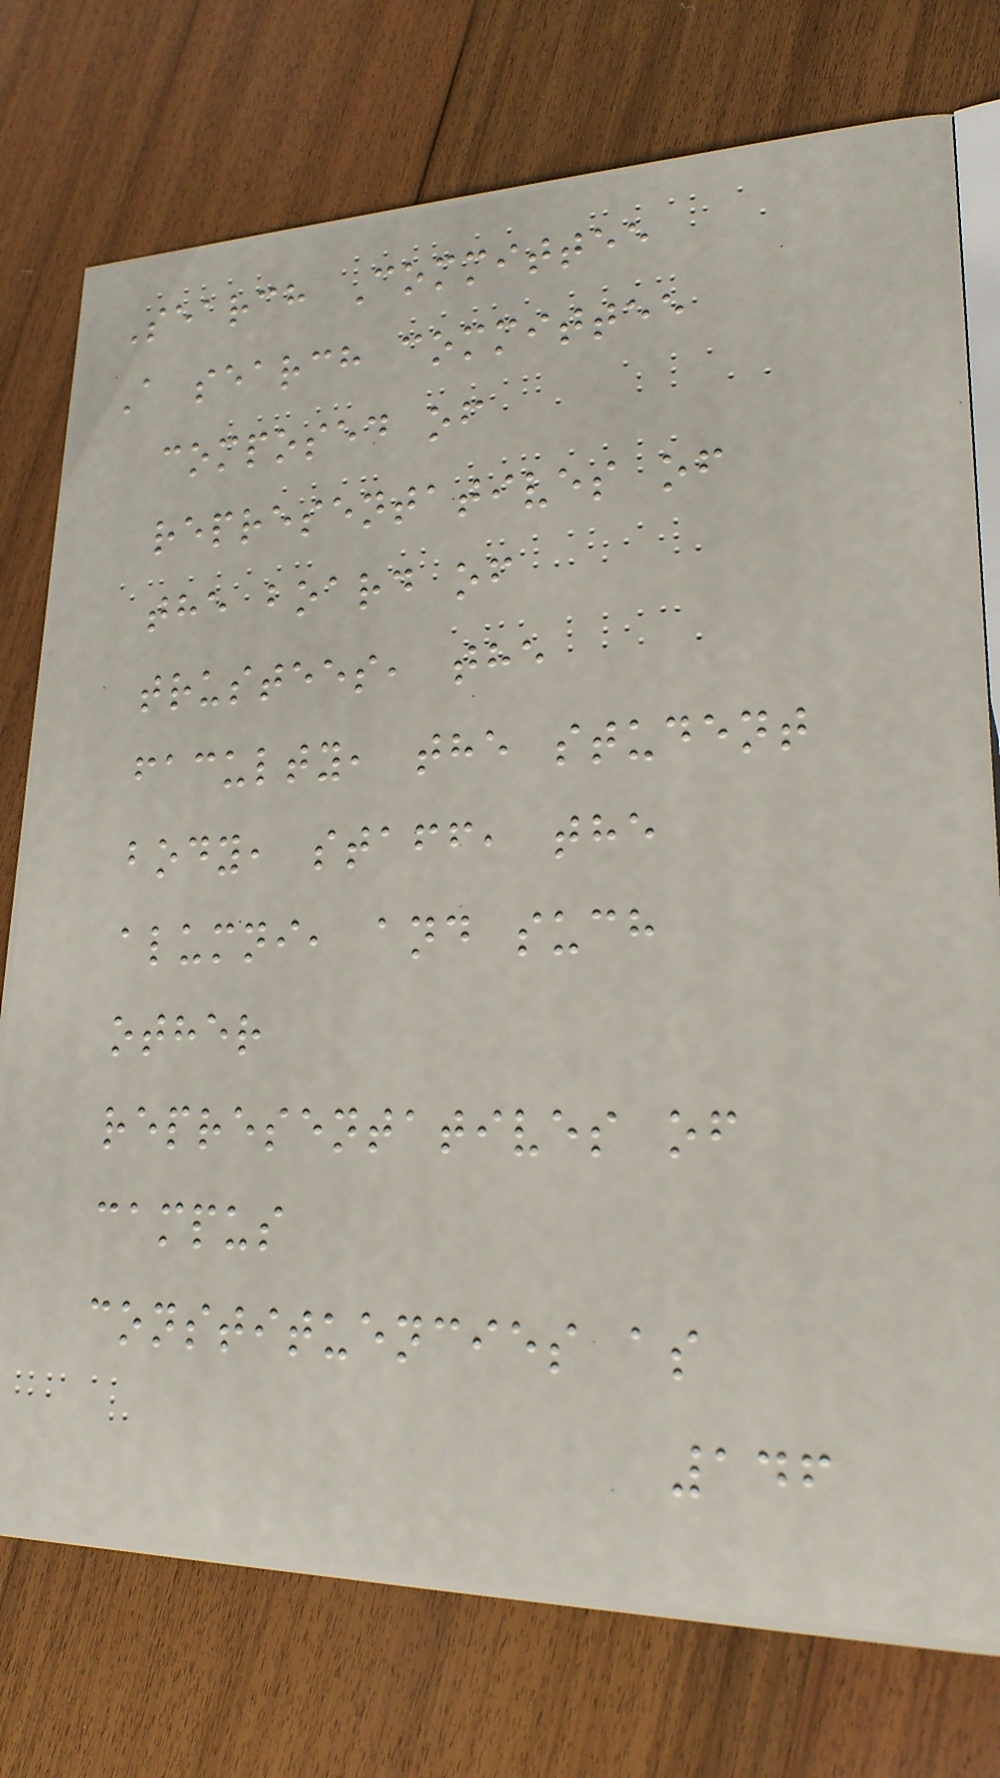Search Committee
A search committee
composed of
representatives of
the board of
trustees, the
faculty, the student
body, staff, the
alumni, and such
other
representatives of
campus
constituencies as
146
